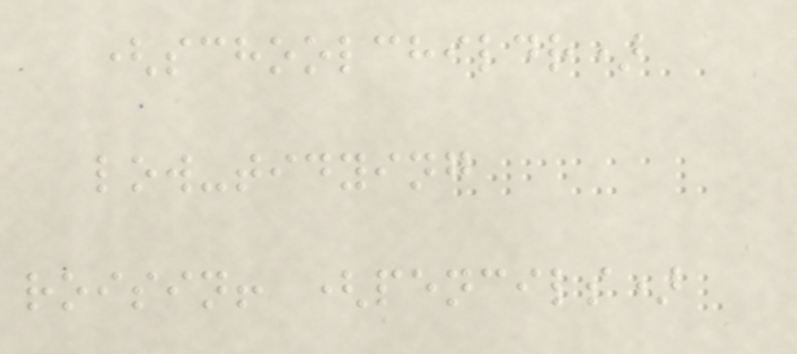(schoolchildr)
low-tidying
roisin! (pencils)
